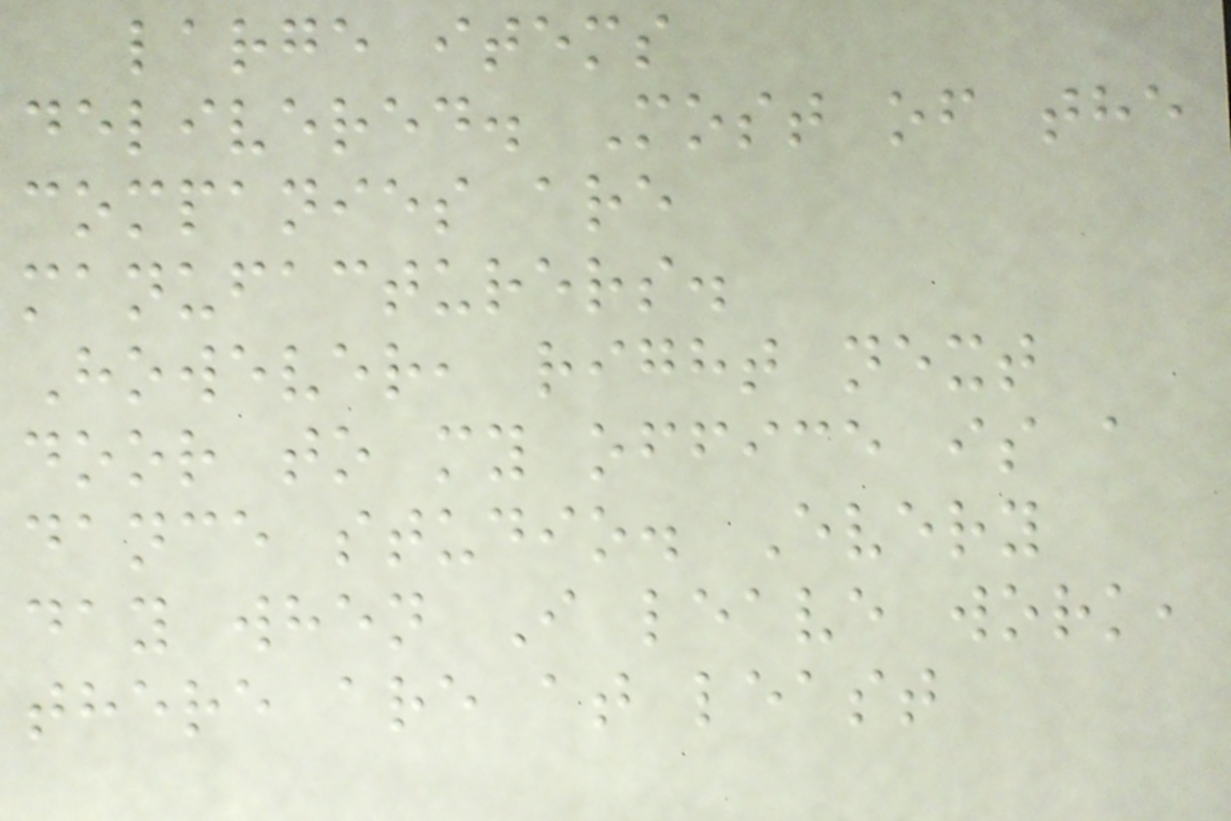large items
delivered. Most of the
companies are
manufacturers.
However, right next
door to my office is a
dance studio. Every
day when I leave work,
there are at least
